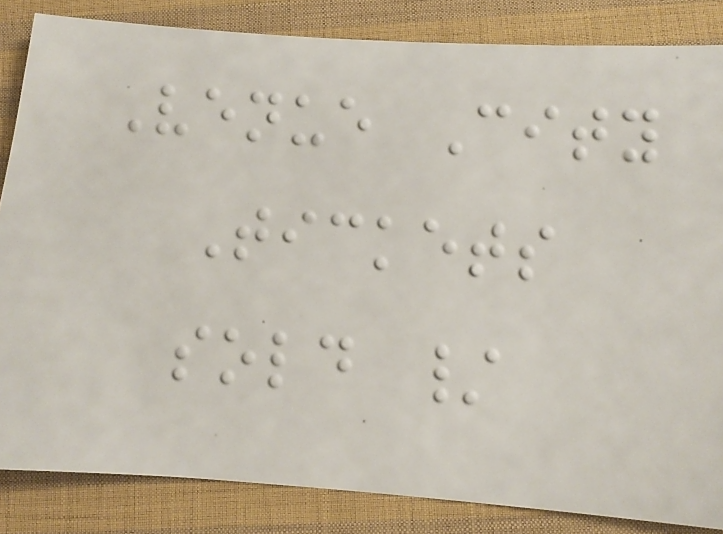Venue City
Tickets
sold /
